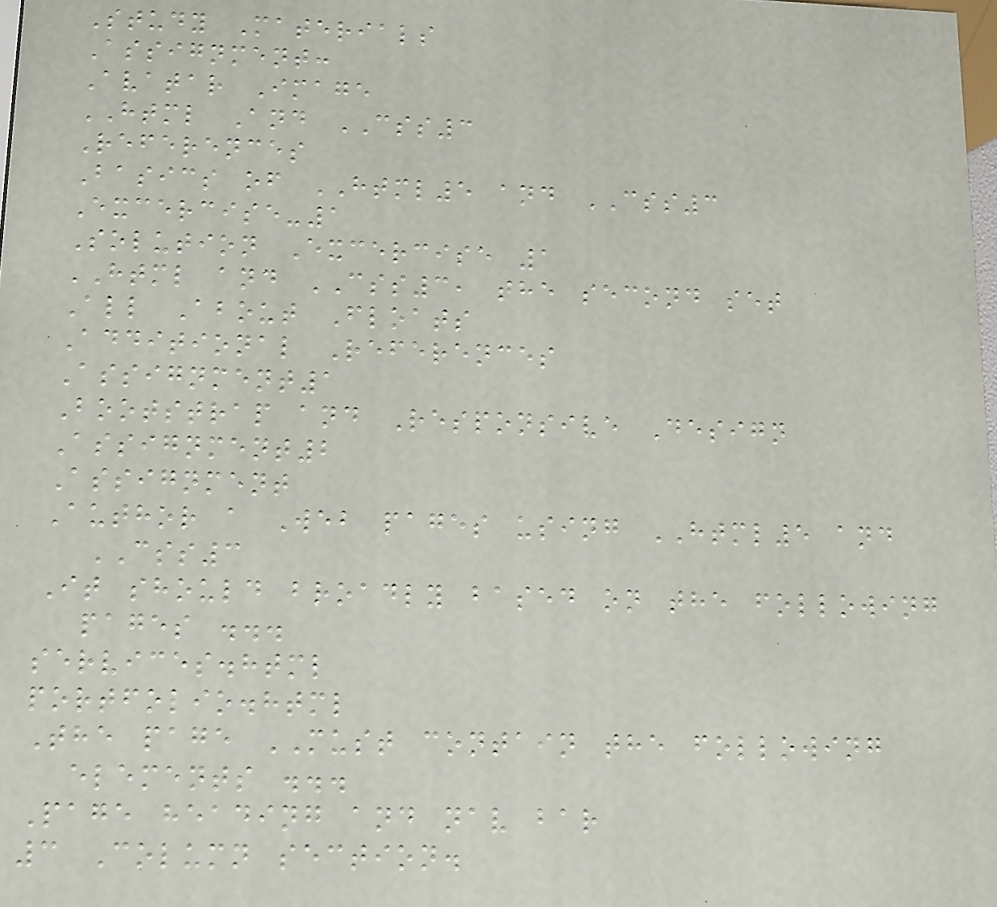Study Materials
Assignment:
Avatar Image
HTML And CSS3
References
Basics of HTML5 and CSS3
Excercise-1
Solution Excercise 1
HTML and CSS3, the second set
All About Floats
Additional References
Assignment1
Bootstrap and Responsive Design
Assignment2
Assignment
Author a Web pages using HTML5 and
CSS3
It should broadly based on the following
pages ...
services.html
portfolio.html
The page MUST contain the following
elements ...
Page heading and nav bar
3 Column section.
